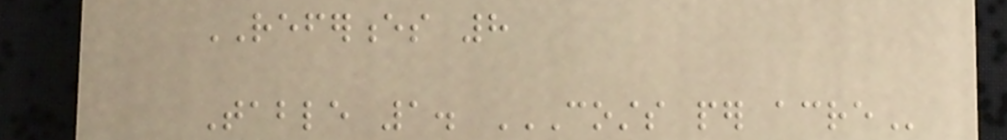REFERENCES 8
Table 1. COSTS PER ACRE
